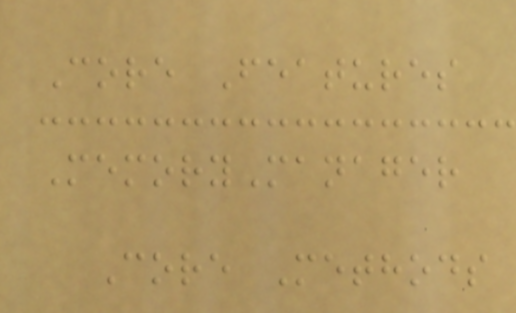Core Features
MemoryManager
Core Methods
